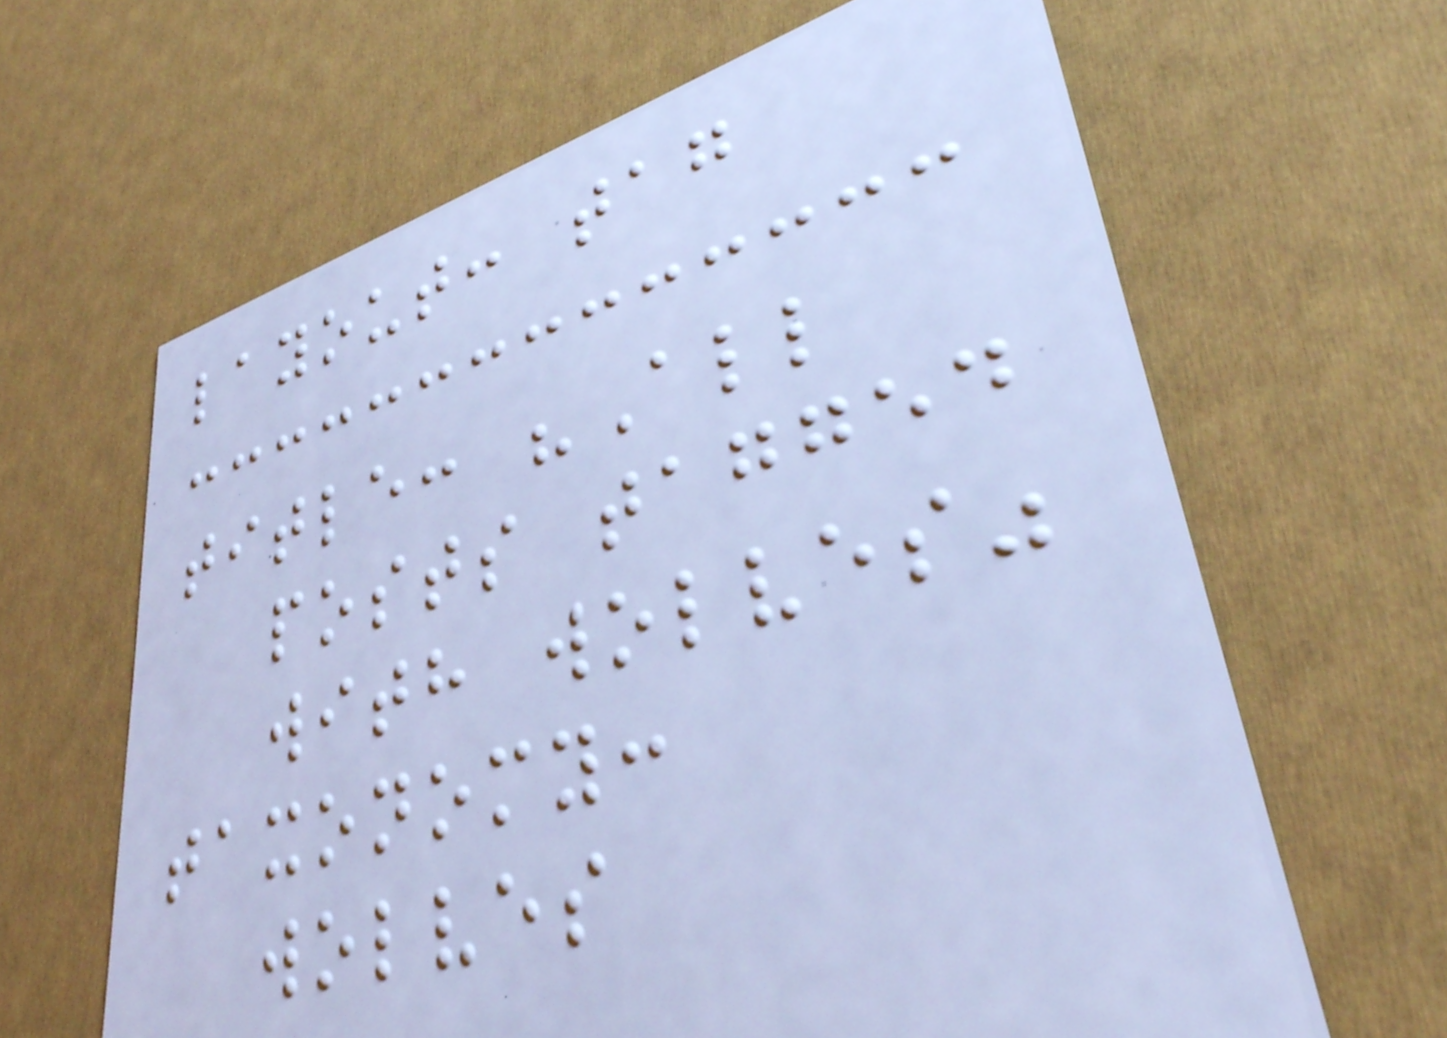layout: tag
title: "All
posts tagged
with wolves"
taxonomy:
wolves
